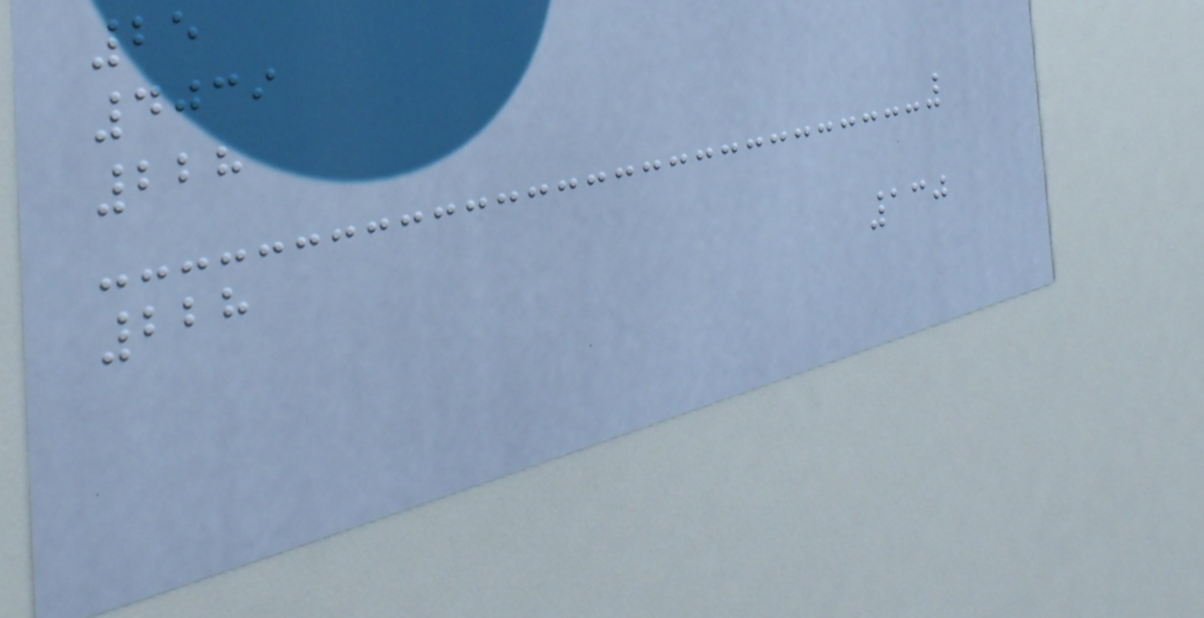25
4039
228
228
130
